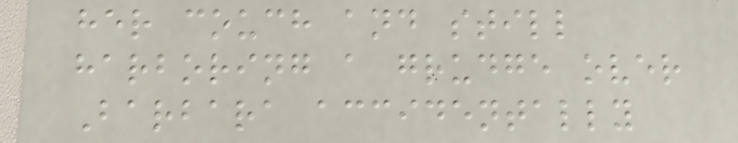her couch and still
harboring a grudge over
Barbara accidentally
